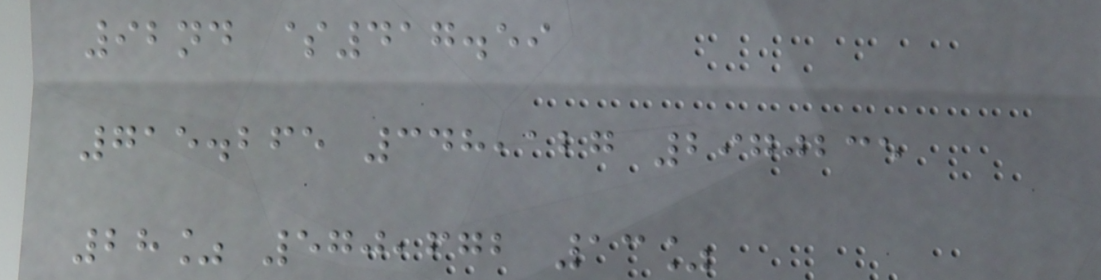92nd $417.59
715.265 348,127 2970235
28% 570,672 13%
